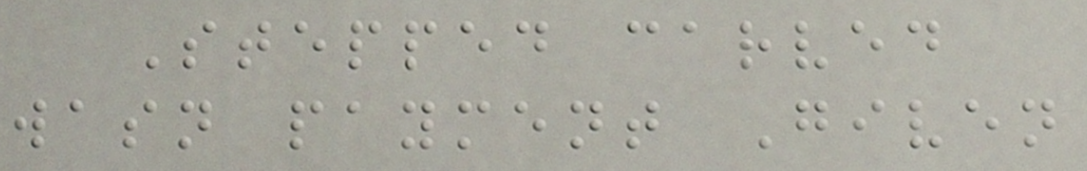Stepped carved
wasn payment Given
